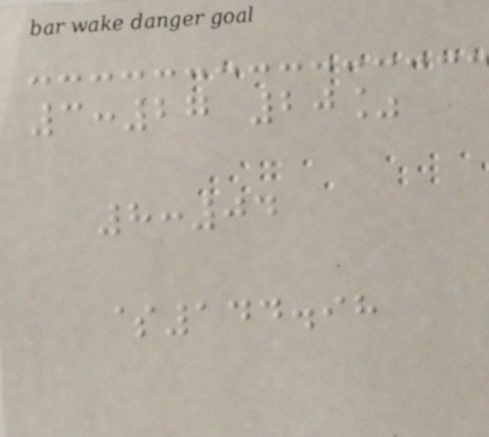3:27 20%
8:04
$144.98
